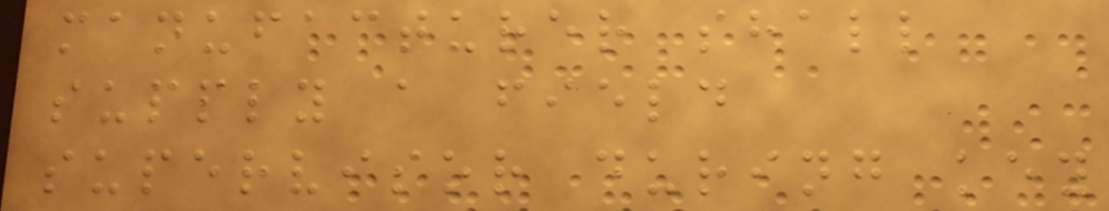manufacturer shall
supply a field
supervisor during key
